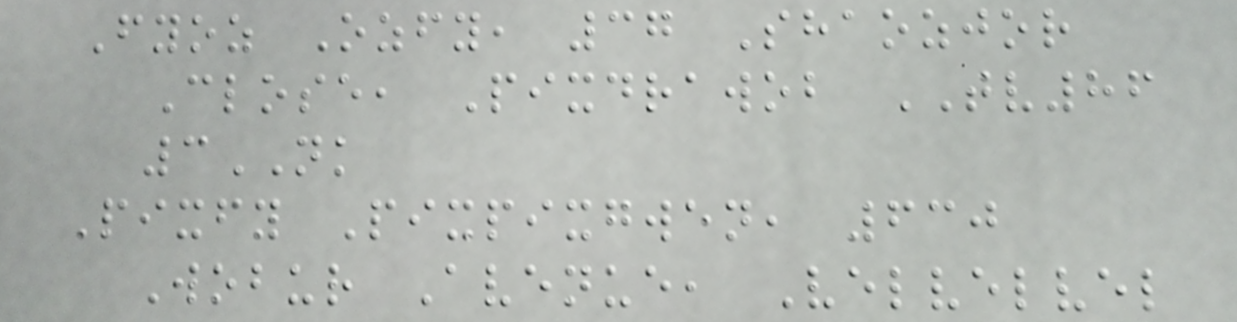Fyoz Ozfy, 37 Shaozjor
Close, Pixdrawob TV86
3NK
Pixfy Pixpixgwen, 630
Wobur Avenue, Velvelvel
